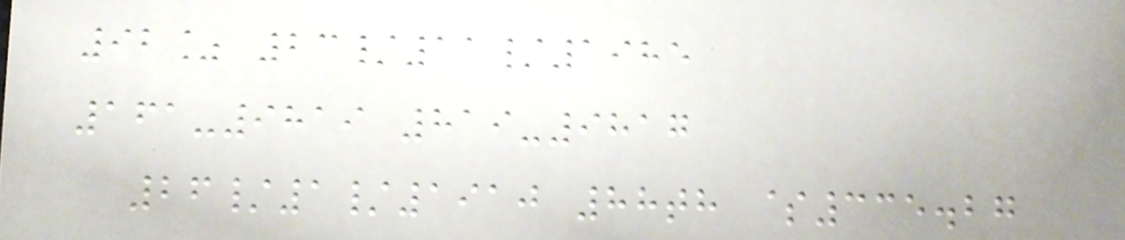92% 23/11/1985
161-9819 819-9817
26/1/1910 88th $335.27
